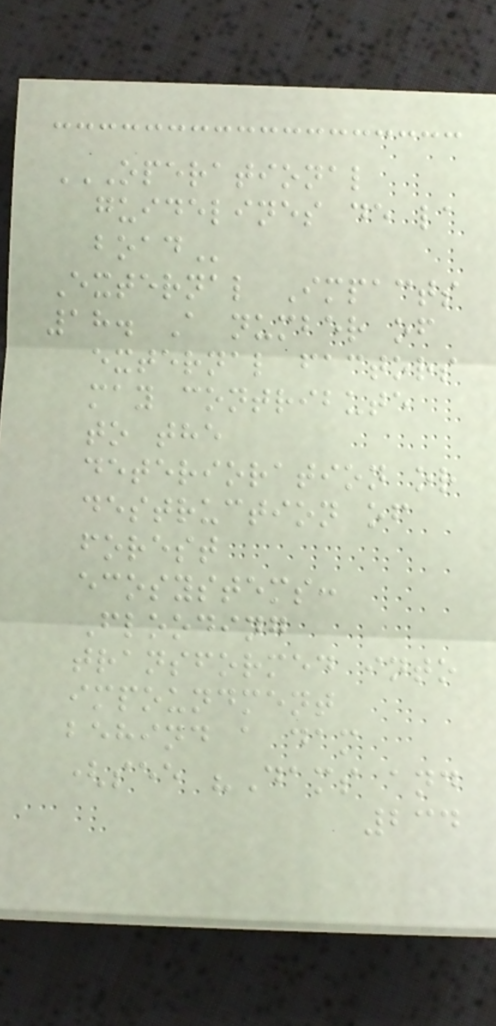OPERATIONAL
GUIDELINES DE LA
BOAD
External Impacts
18. A number of
external factors
may contribute
to the
deterioration or
destruction of
forest
ecosystems:
Flooding
transformed into
impoundment
behind a dam
(see "Dams and
234
